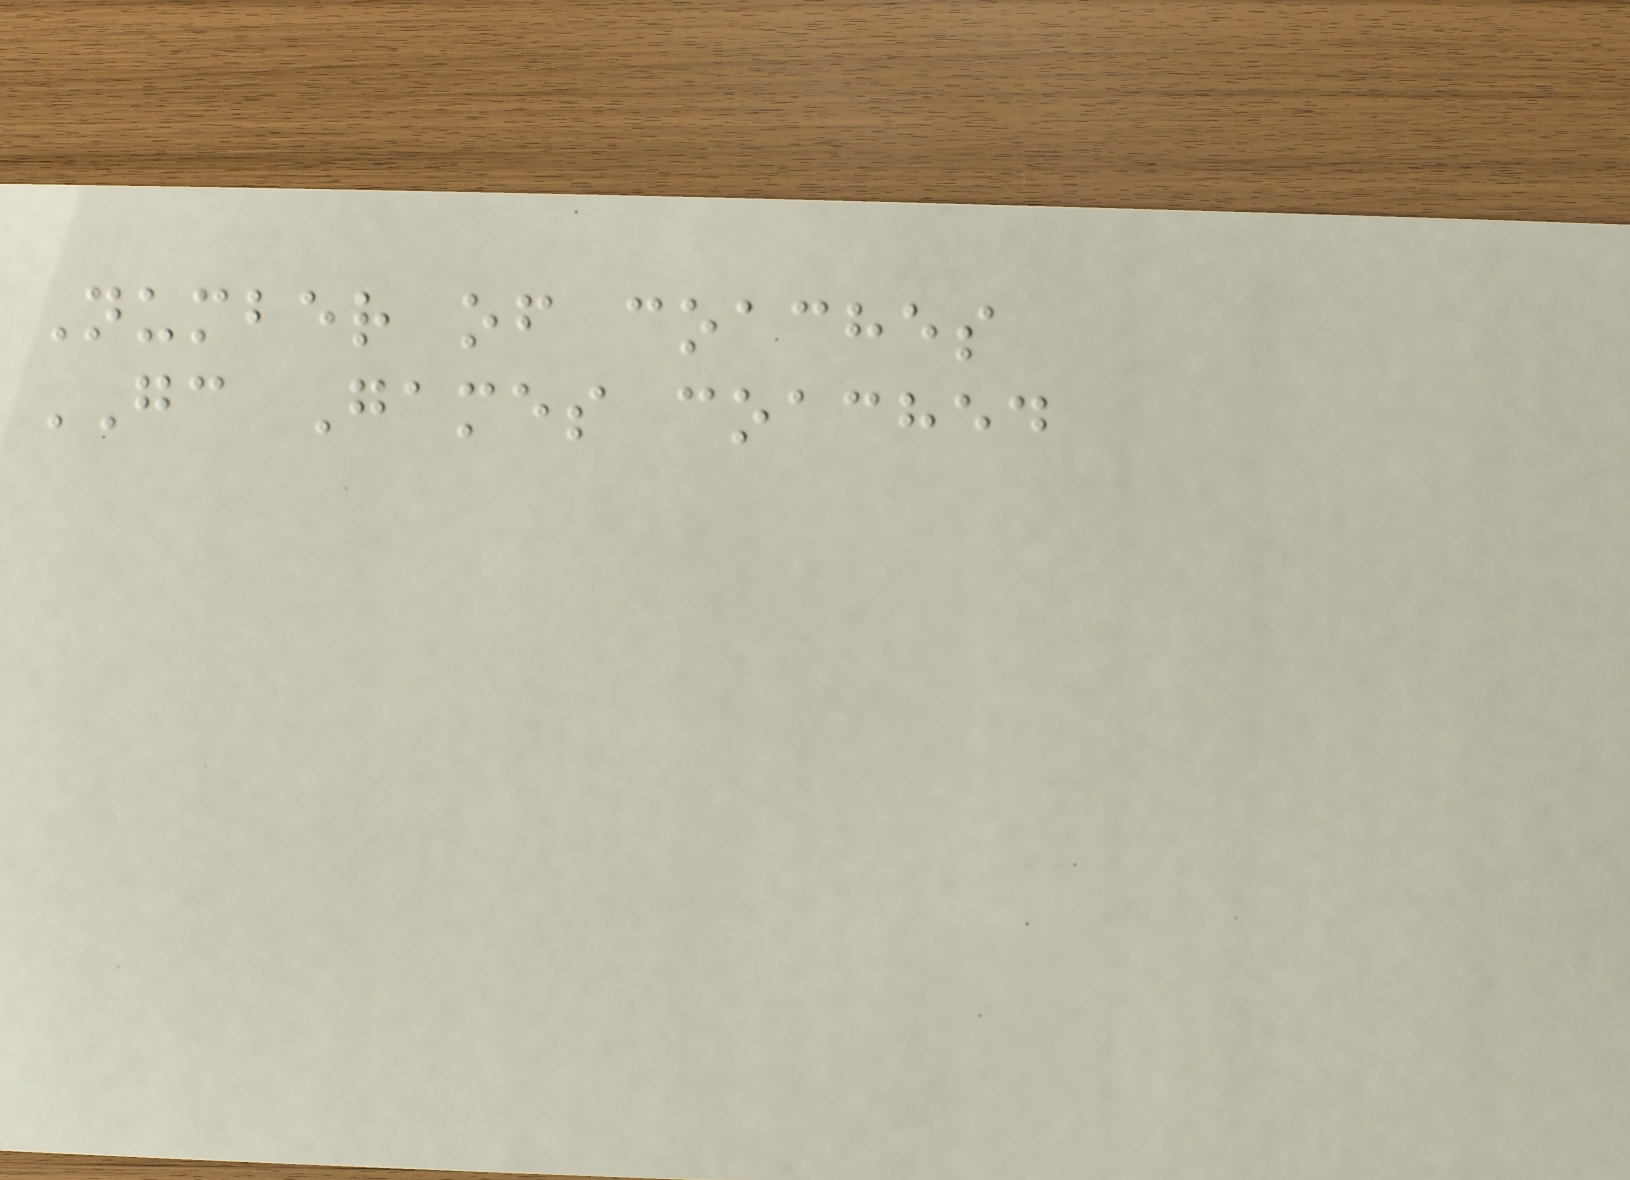Number of coaches
GC Games coached
